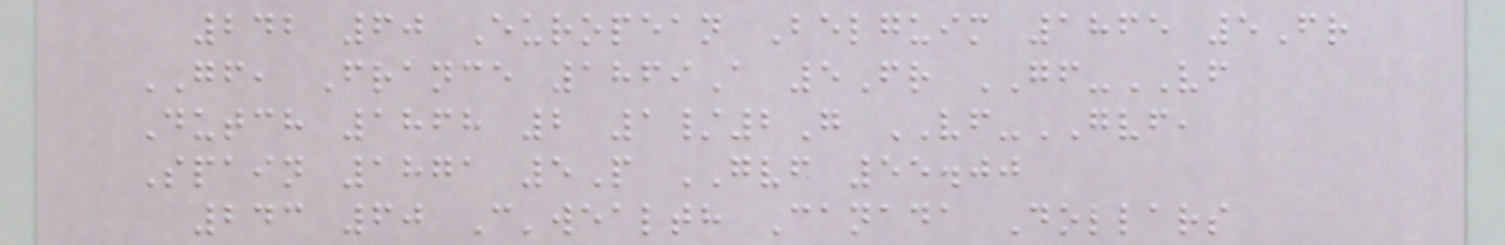242 60 European Belguim 1865 5Fr
GF, France 1869A 5Fr GF-VF
Dutch 1868 2 1/2G VF-GVF,
Spain 1871 5P GVF 55.00
243 60 C'wealth Canada Dollars
